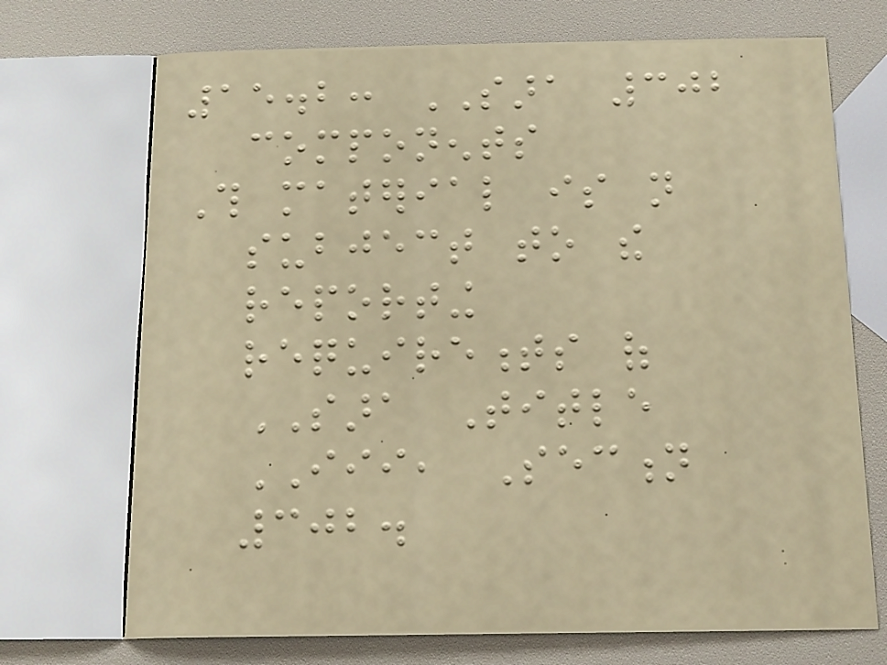15.2: SARA 302
components
This material is not
subject to the
reporting
requirements of
SARA Title
III, Section
302.
